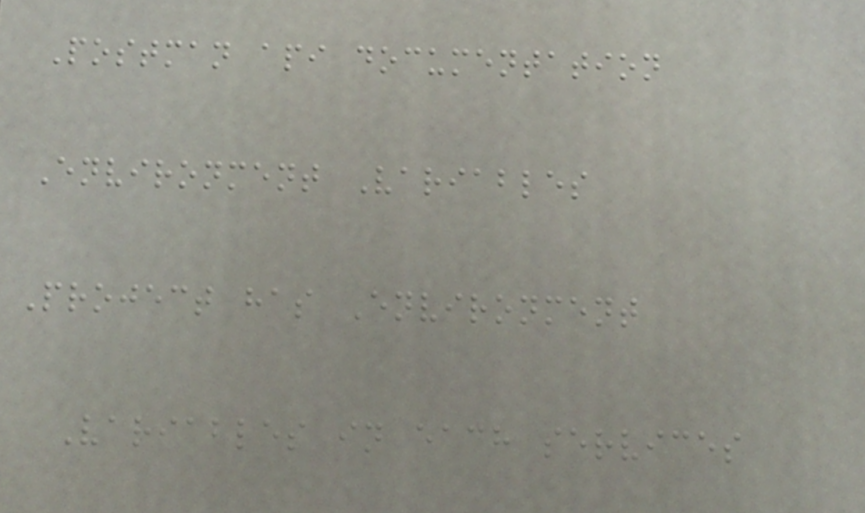Postman api documentation
Environment Variables
Project has Environment
Variables in each services
